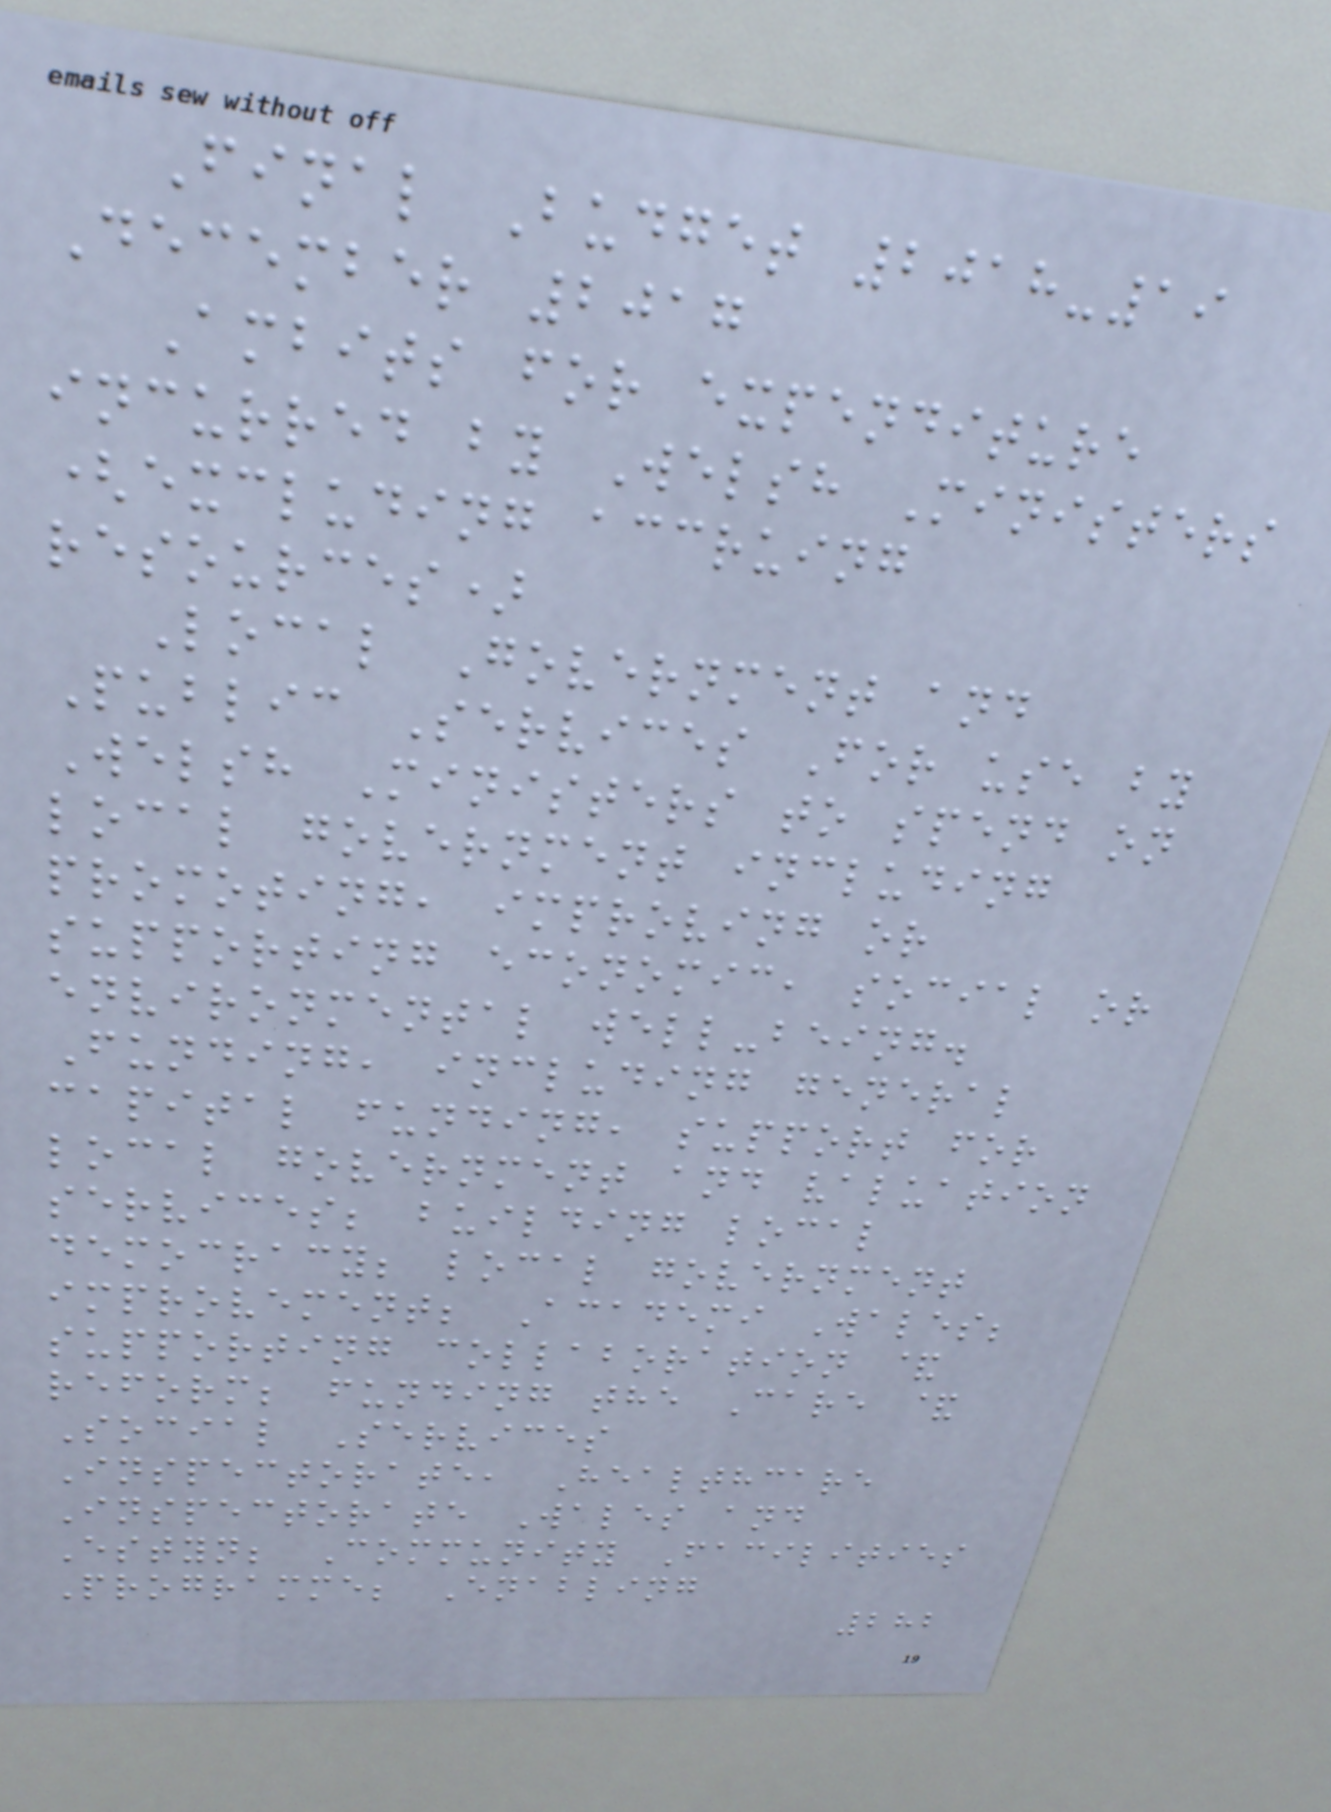Final Budget 2018-19
December 2017
Ambits for expenditure
incurred by Welsh Ministers
(excluding accruing
resources)
Local Government and
Public Services For use by
Welsh Ministers to spend on
local government including
promoting, improving or
supporting economic, social or
environmental well-being.
Funding, including general
capital funding, support for
local government and valuation
services; building local
democracy; local government
improvement; Academi Wales;
supporting collaboration &
reform; funding the Care &
Social Services
Inspectorate, Healthcare
Inspectorate Wales and
Estyn; Community Facilities
Programme; Enabling
282
